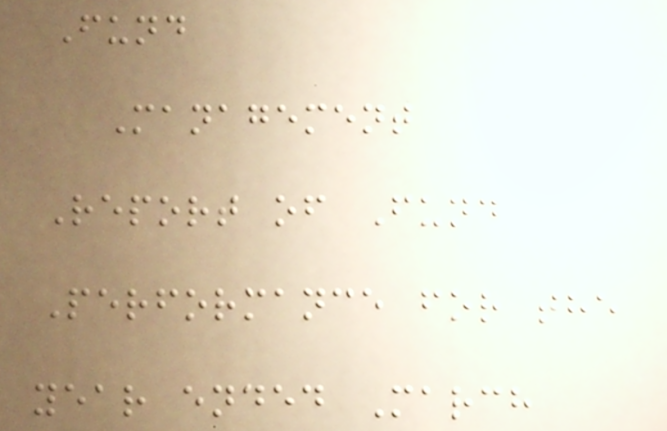Fund
Management
Report of Fund
Performance for the
year ended March
